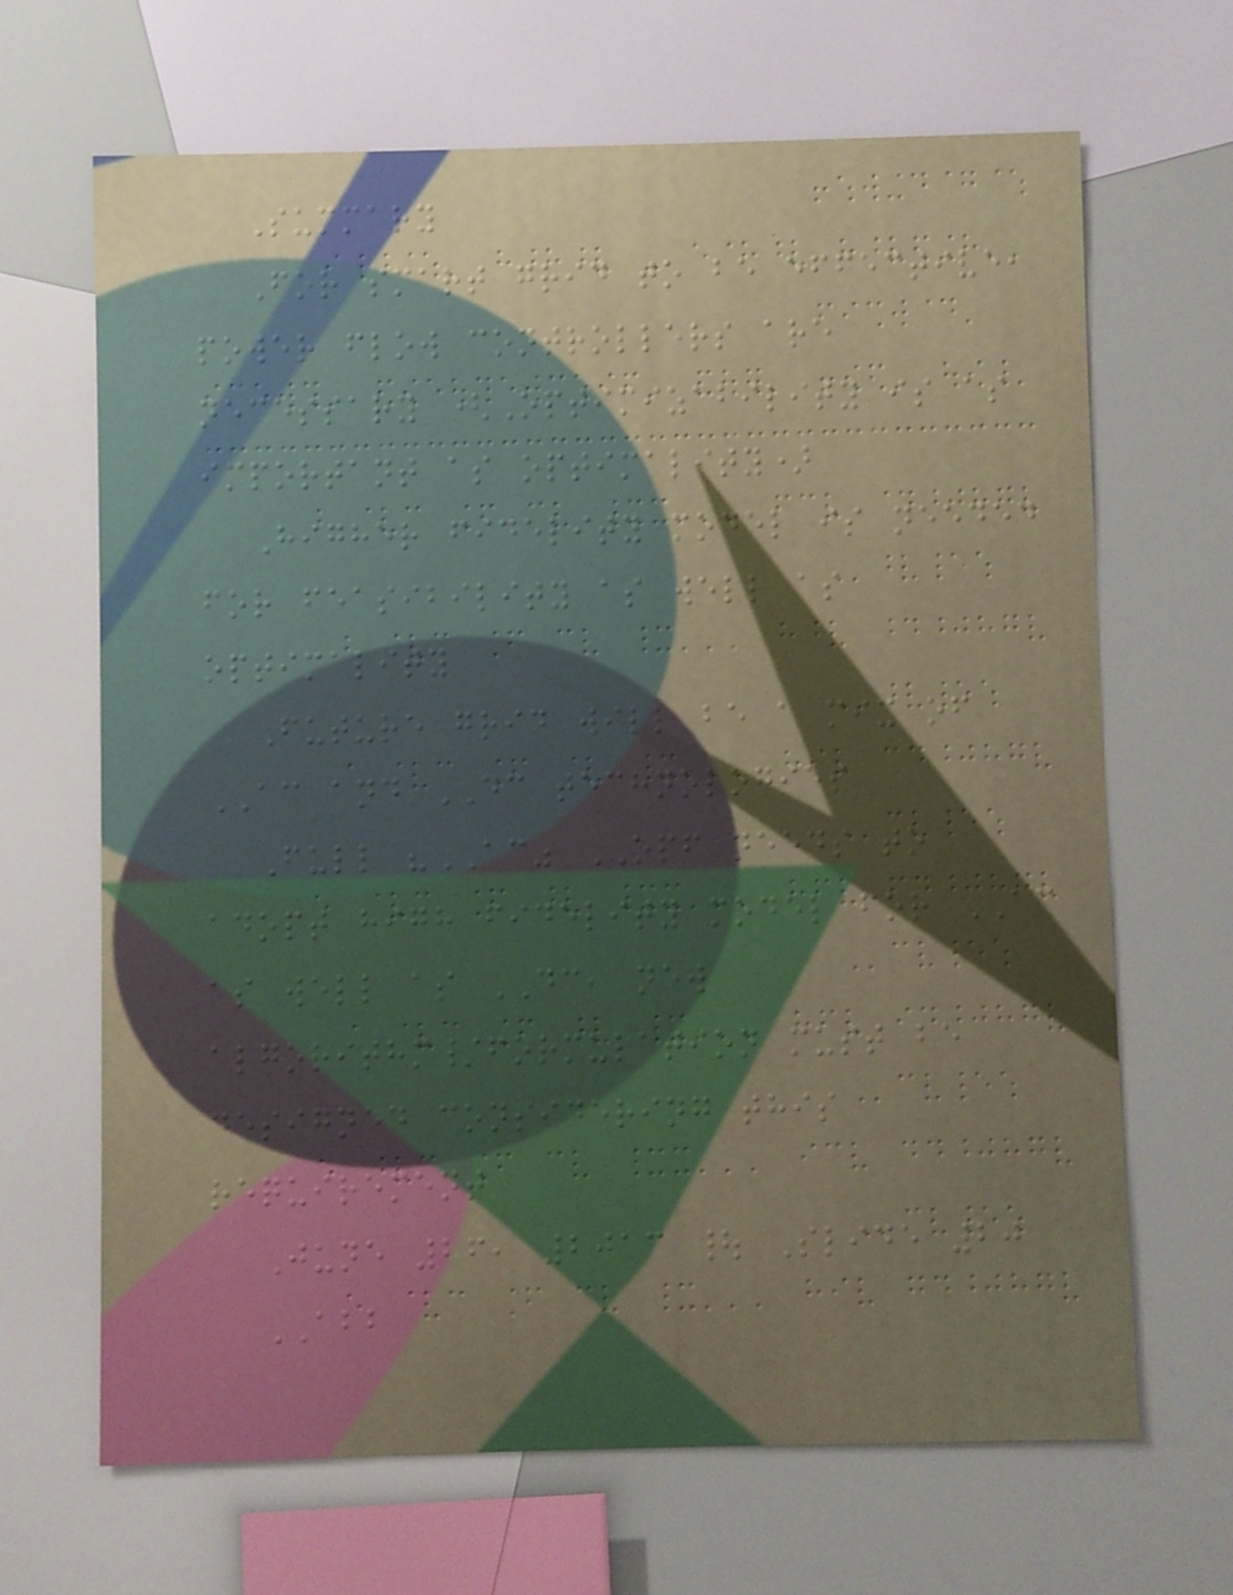Summary
For smart grid to be effective,
power flow controllers are
necessary (Optimizability is as
important as optimality)
Higher fidelity model is needed
for feasibility as well as
optimality
Future grid will be a mix of
AC and DC technologies
Full "AC" OPF needs to
adopt high fidelity model for AC
as well as DC, new
algorithm/formulation must be
designed considering this
requirement
June 26, 2013 | Slide 20
ABB
